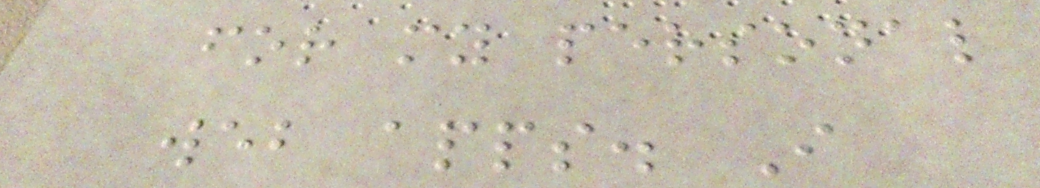for my personal
web apps. I
